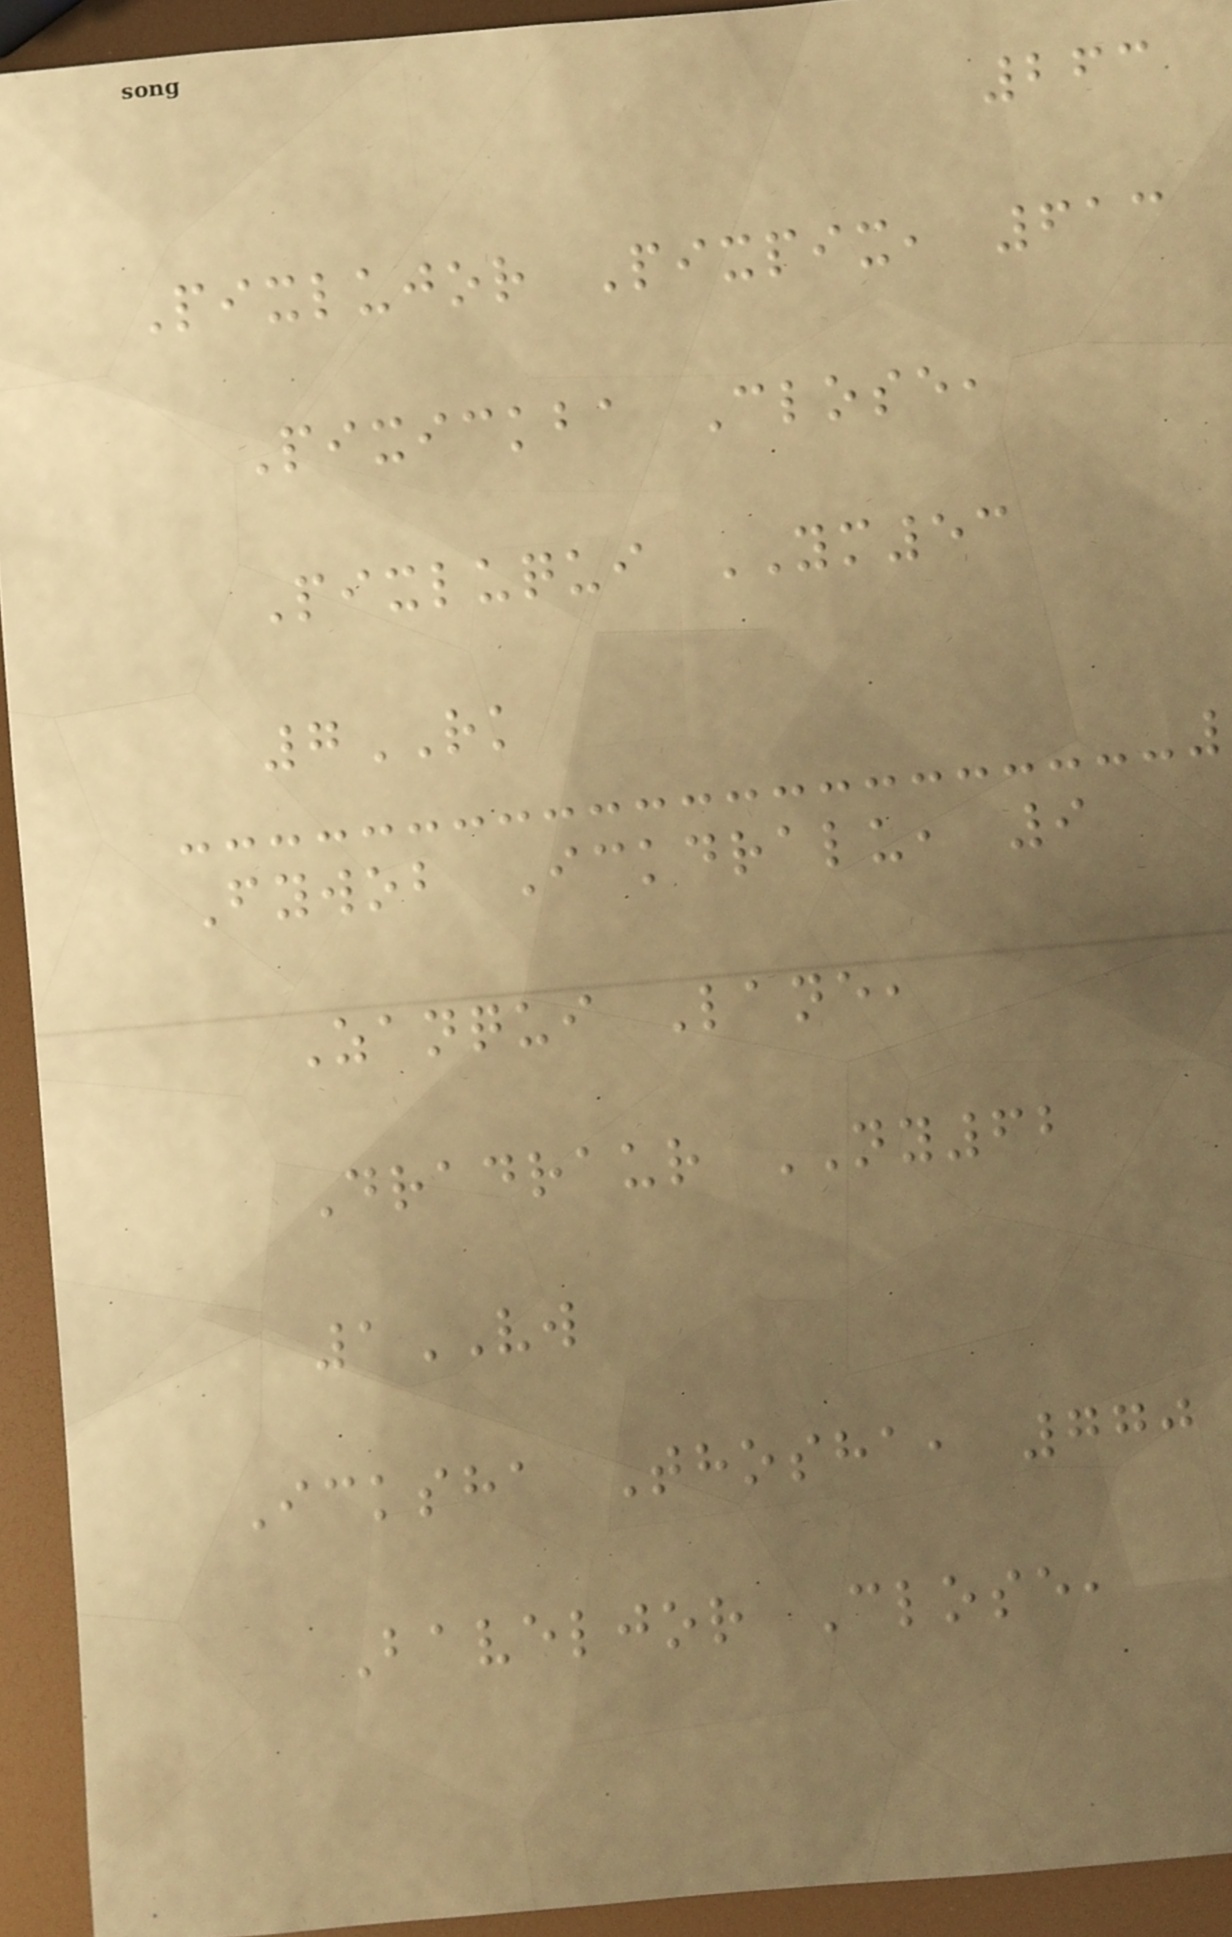263
Pixlujor Pixpix, 613
Pixickba Close,
Pixluqui YM53
7RK
Fywob Ickdralu, 9
Zanqui Lane,
Dradraur NY62
1VW
Icksha Thosha, 770
Baveljor Close,
